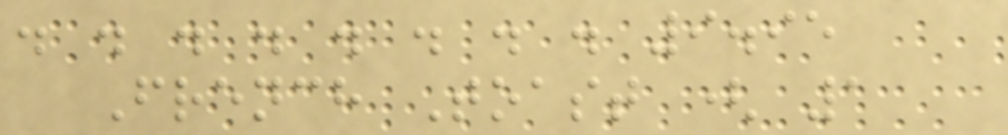. . . . . . . . 9.95
French Toast ( 1
